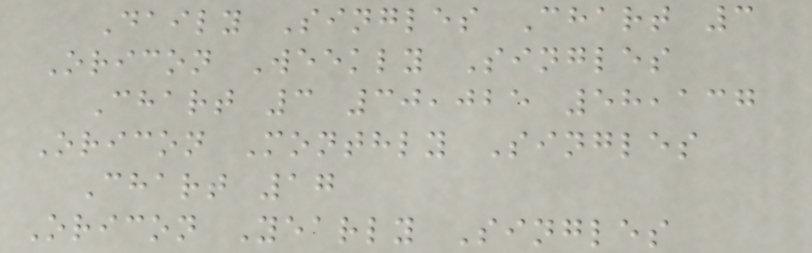Daily Singles Chart 3
Oricon Weekly Singles
Chart 3 30,025 58,137
Oricon Monthly Singles
Chart 17
Oricon Yearly Singles
